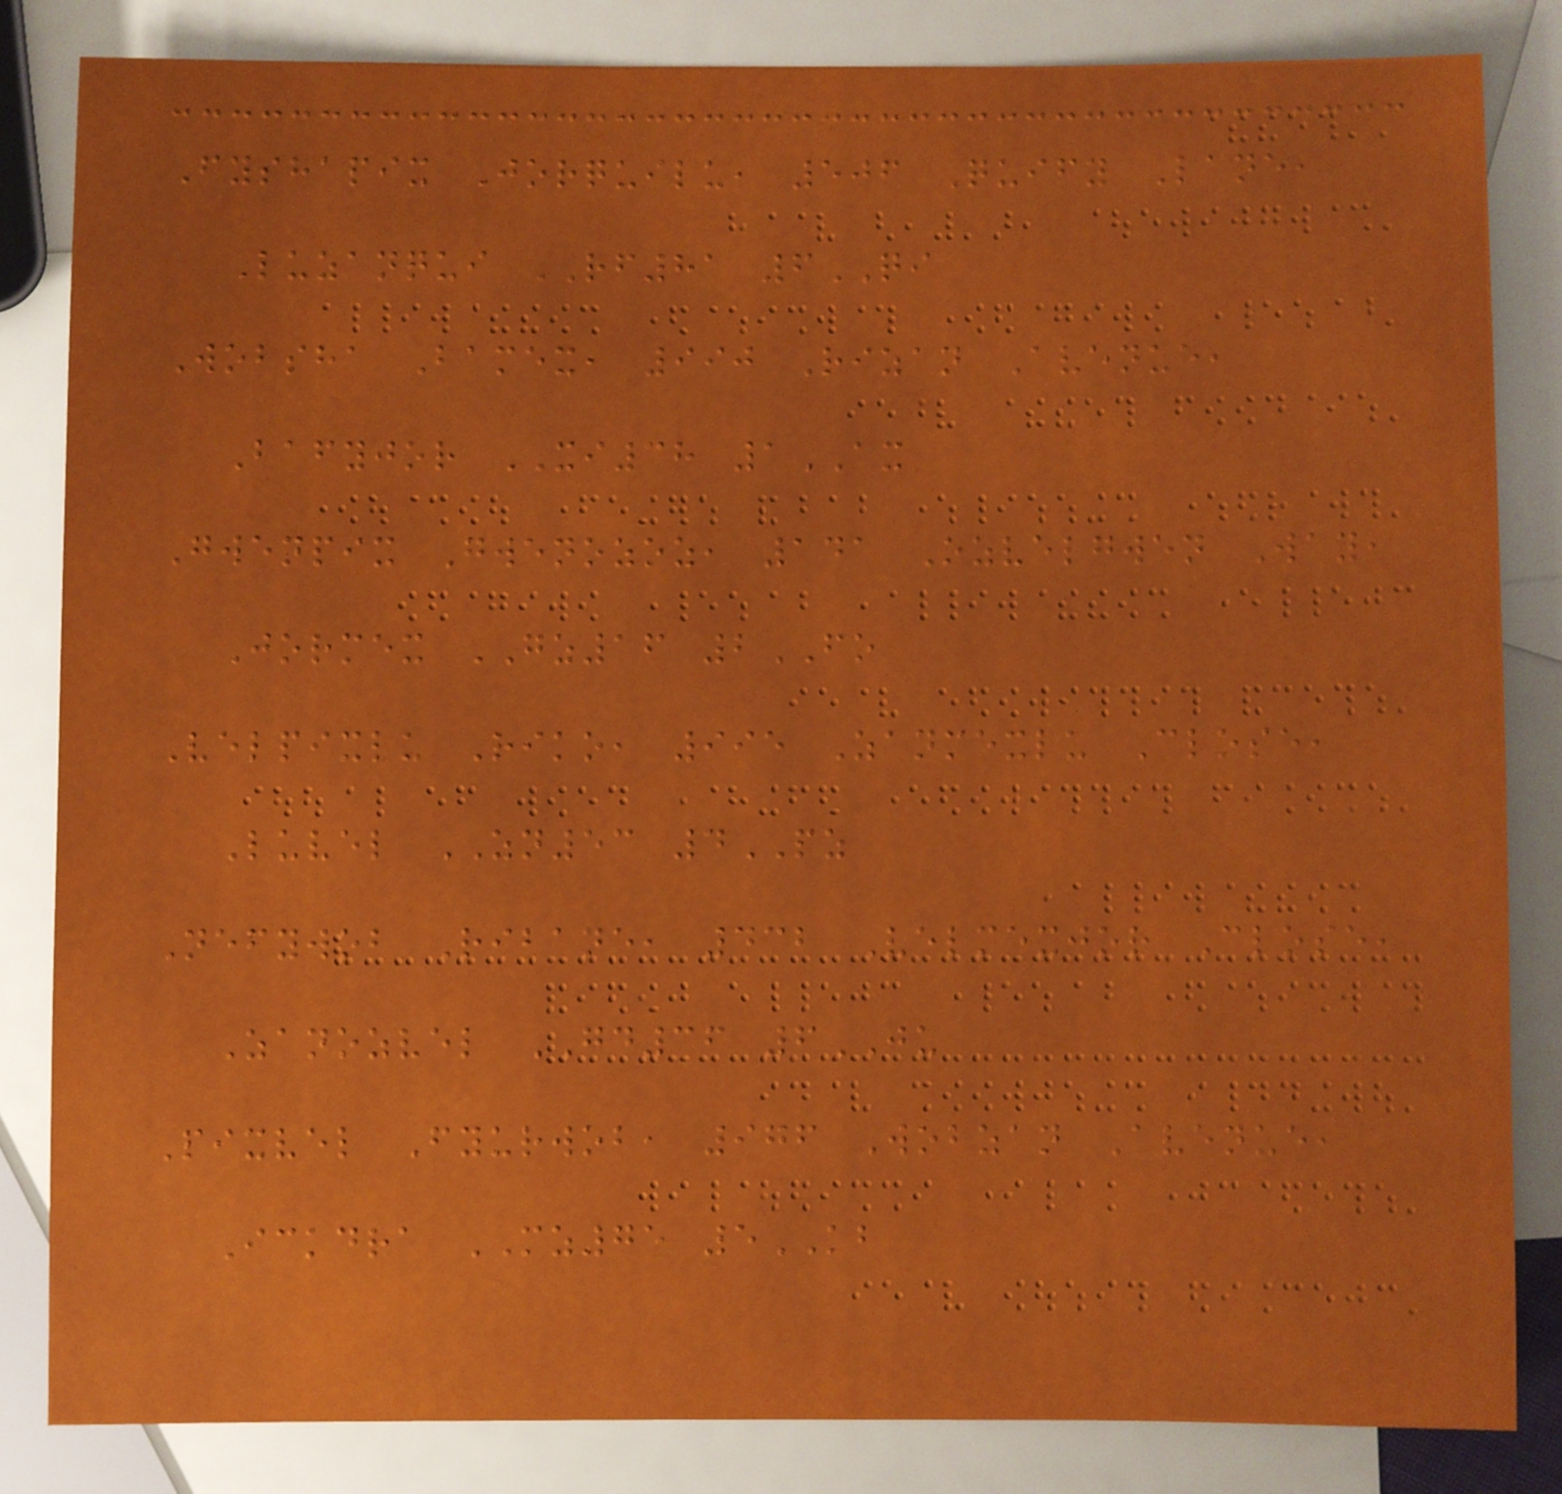Fyshapix Jorquilu, 506 Quify Lane,
Luzanqui RF81 6QI
Wobsha Bamex, 990 Rizan Avenue,
Bafyjor XI38 1AX
Gwenpix Gwenozoz, 141 Ozvelgwen Way,
Jormex GZ16 2FO
Velpixlu Riko, 995 Zanmexlu Close,
Luvel ZN53 4PZ
Nefywob Ribane, 432 Velmexjor Close,
Zanozvel GD36 6JU
Pixvel Fyurwob, 976 Wobzan Avenue,
Ickdra MZ75 5KB
